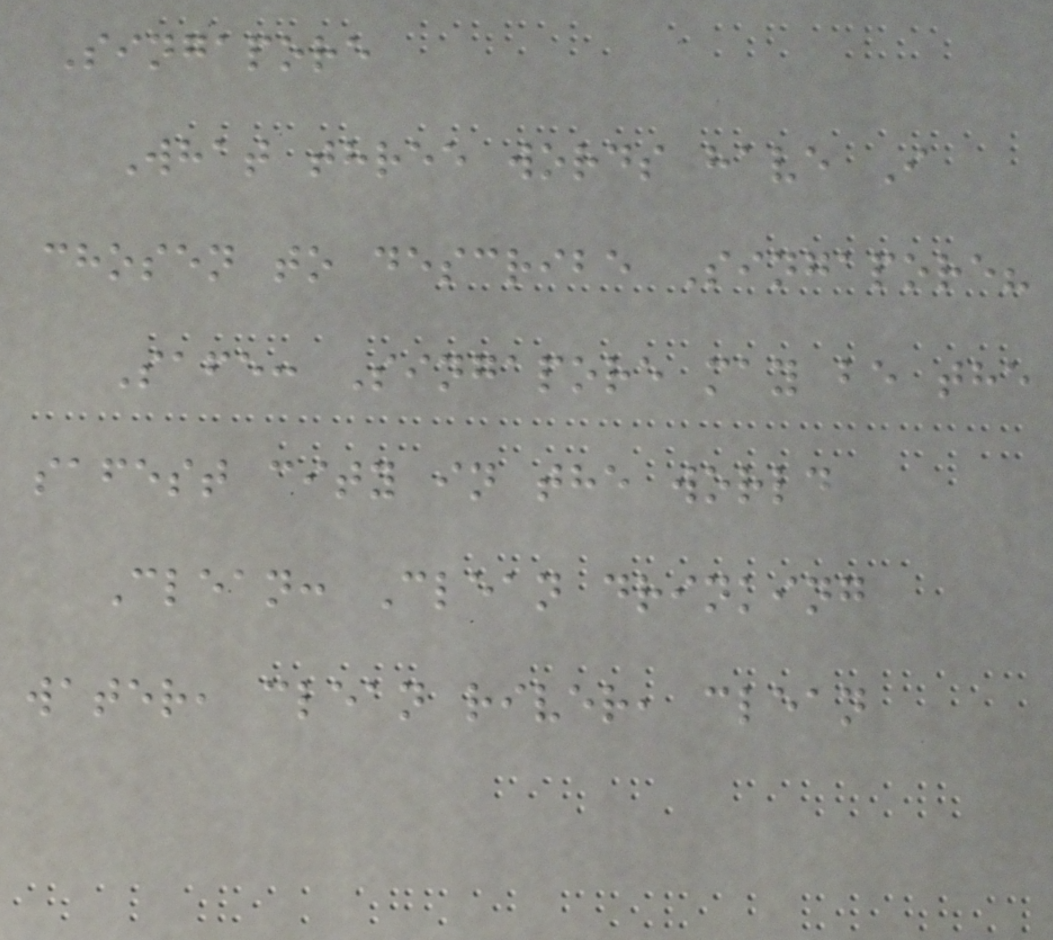Singapore
What three words have I
chosen to describe Singapore?
Safe: Singapore may be the
safest city in the world
Clean: Clean drinking
water, clean river, clean
